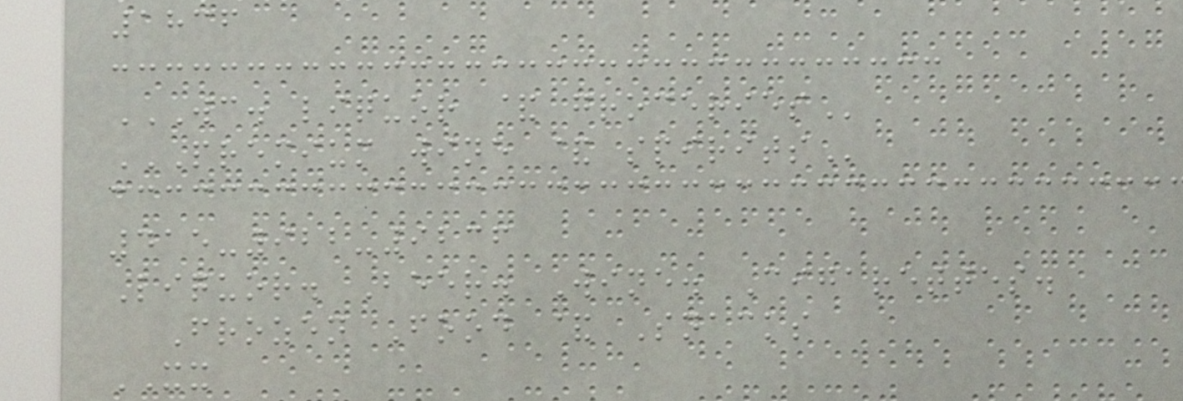1836
WC. LIQUOR & GROCERIES
PREMIUM WINE & SPIRITS
415-922-9236
Liquor. Beer. Wine. Cigarettes.
Frozen Food & Snacks
XX
